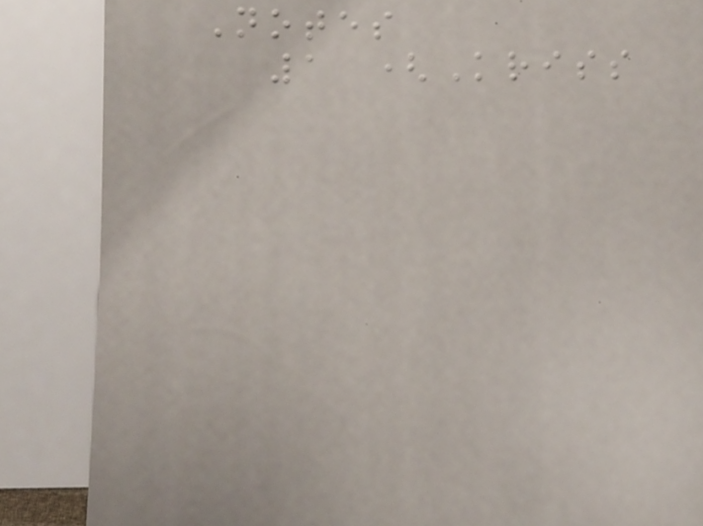Notes
1 (Kriss
